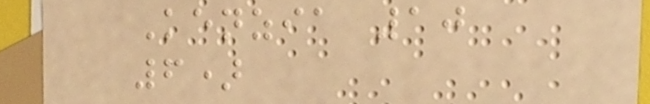Kenzia 10
6)
